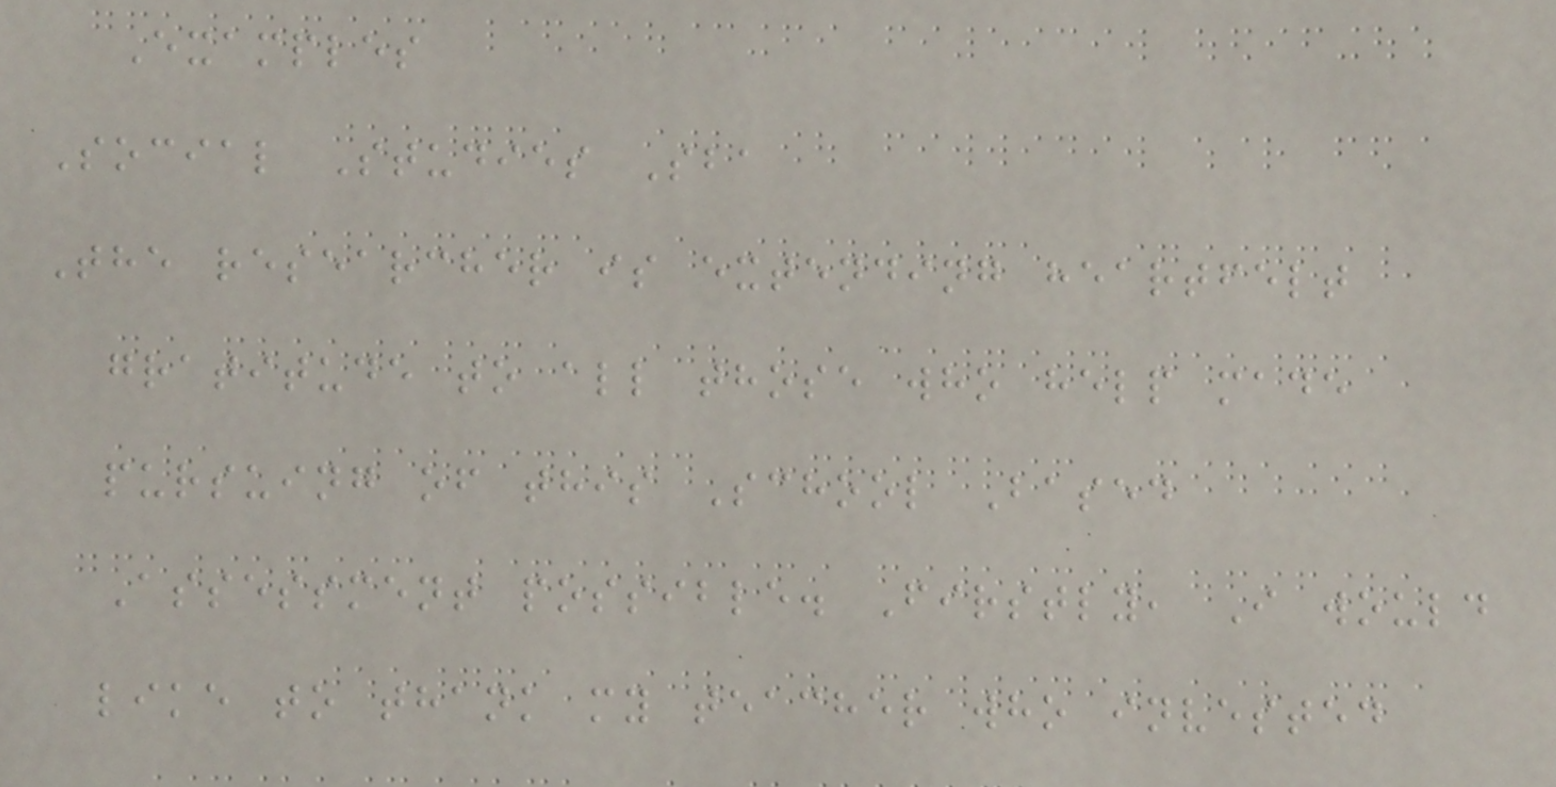Examples
Social Studies Sba
The researcher is extending heartfelt
gratitude to all those who help made
pursuing of this School Based
Assessment possible. Firstly, I would
like to thank my teacher who invested
